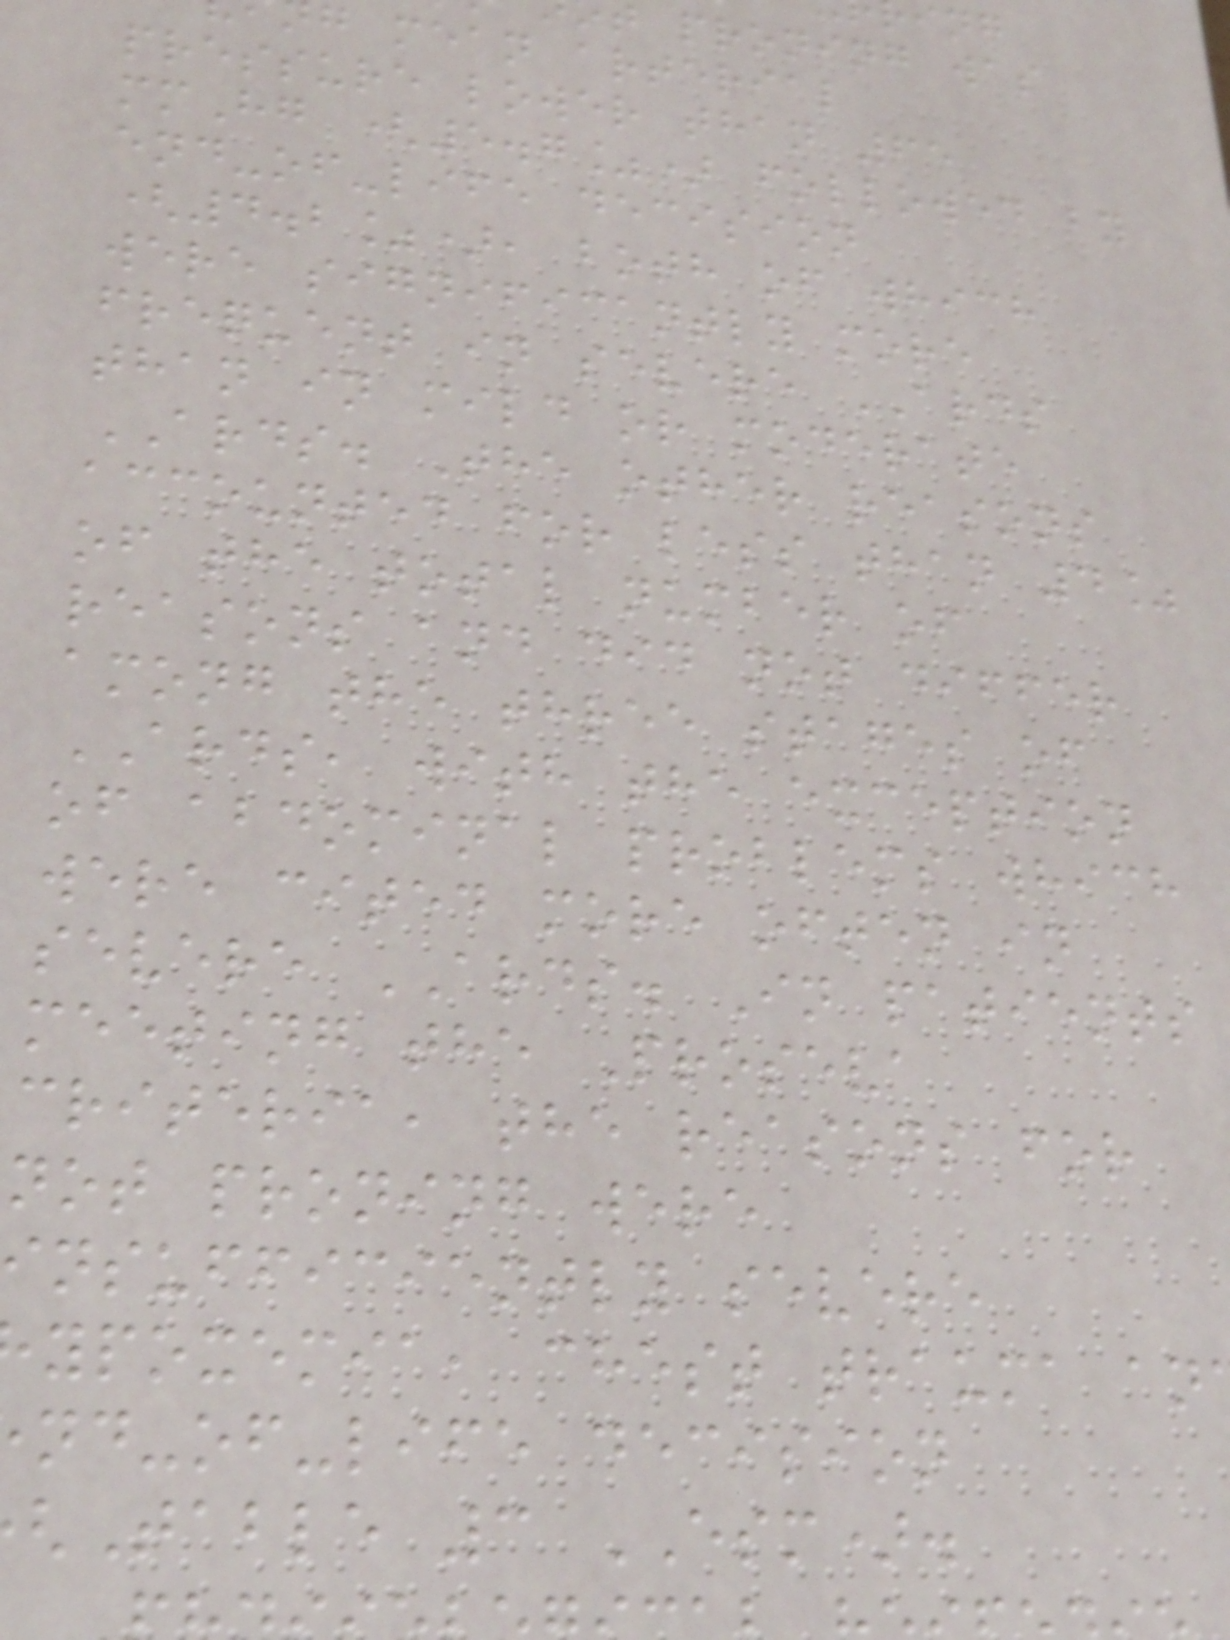t proning was
g mean arterial
pressure lower than 65
mmHg (5.7%) followed by
end-of-life decision
(4.2%), both of which
were significantly more
frequent in severe ARDS
than in mild or moderate
ARDS. The other reasons
accounted for less than 4%
of the total number of
reasons and did not differ
among the three stages of
ARDS, with the exception
of abdominal problems which
were cited more often in
severe ARDS. In patients
meeting the Proseva
criteria, the reasons for
not proning were
nsufficiently severe
ypoxemia, chest trauma an
nd-of-life decision
Table 3 ESM).
